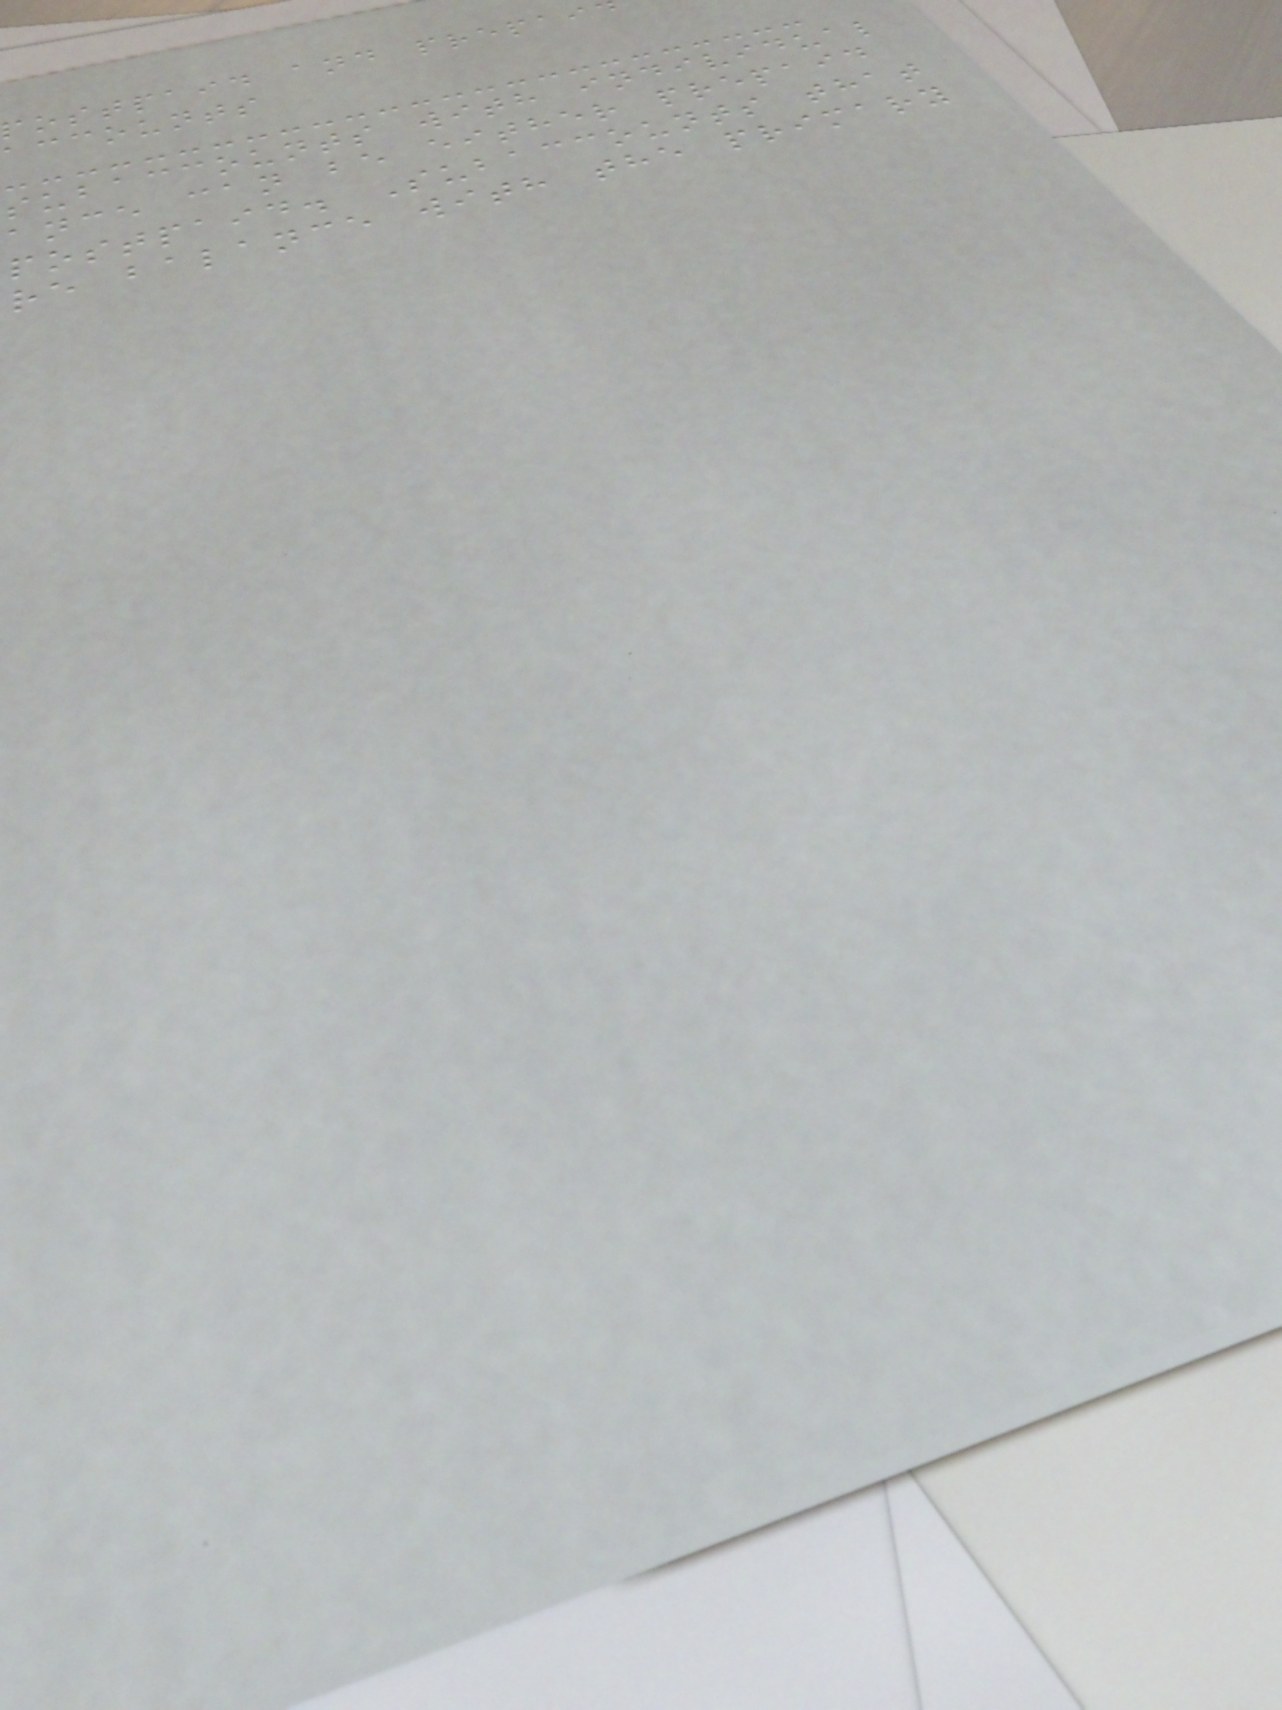ostpaid and prepai
accounts
subaccounts with individual
ance can be either prepaid
postpaid. Subaccounts that
re balance with the primary
